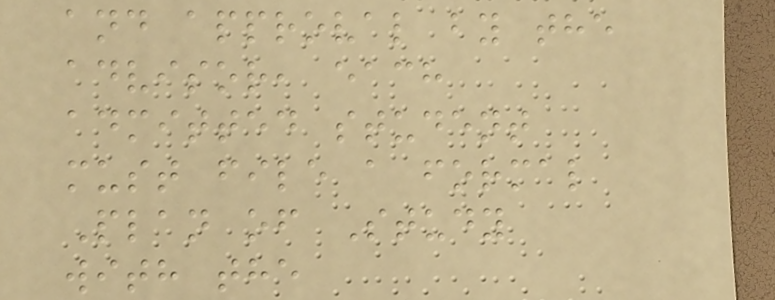and approval by the
advisor, each
admitted student
must file a formal
Plan of Study
with the
